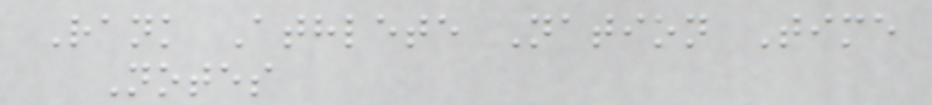Rank Athlete Nation Time
Notes
